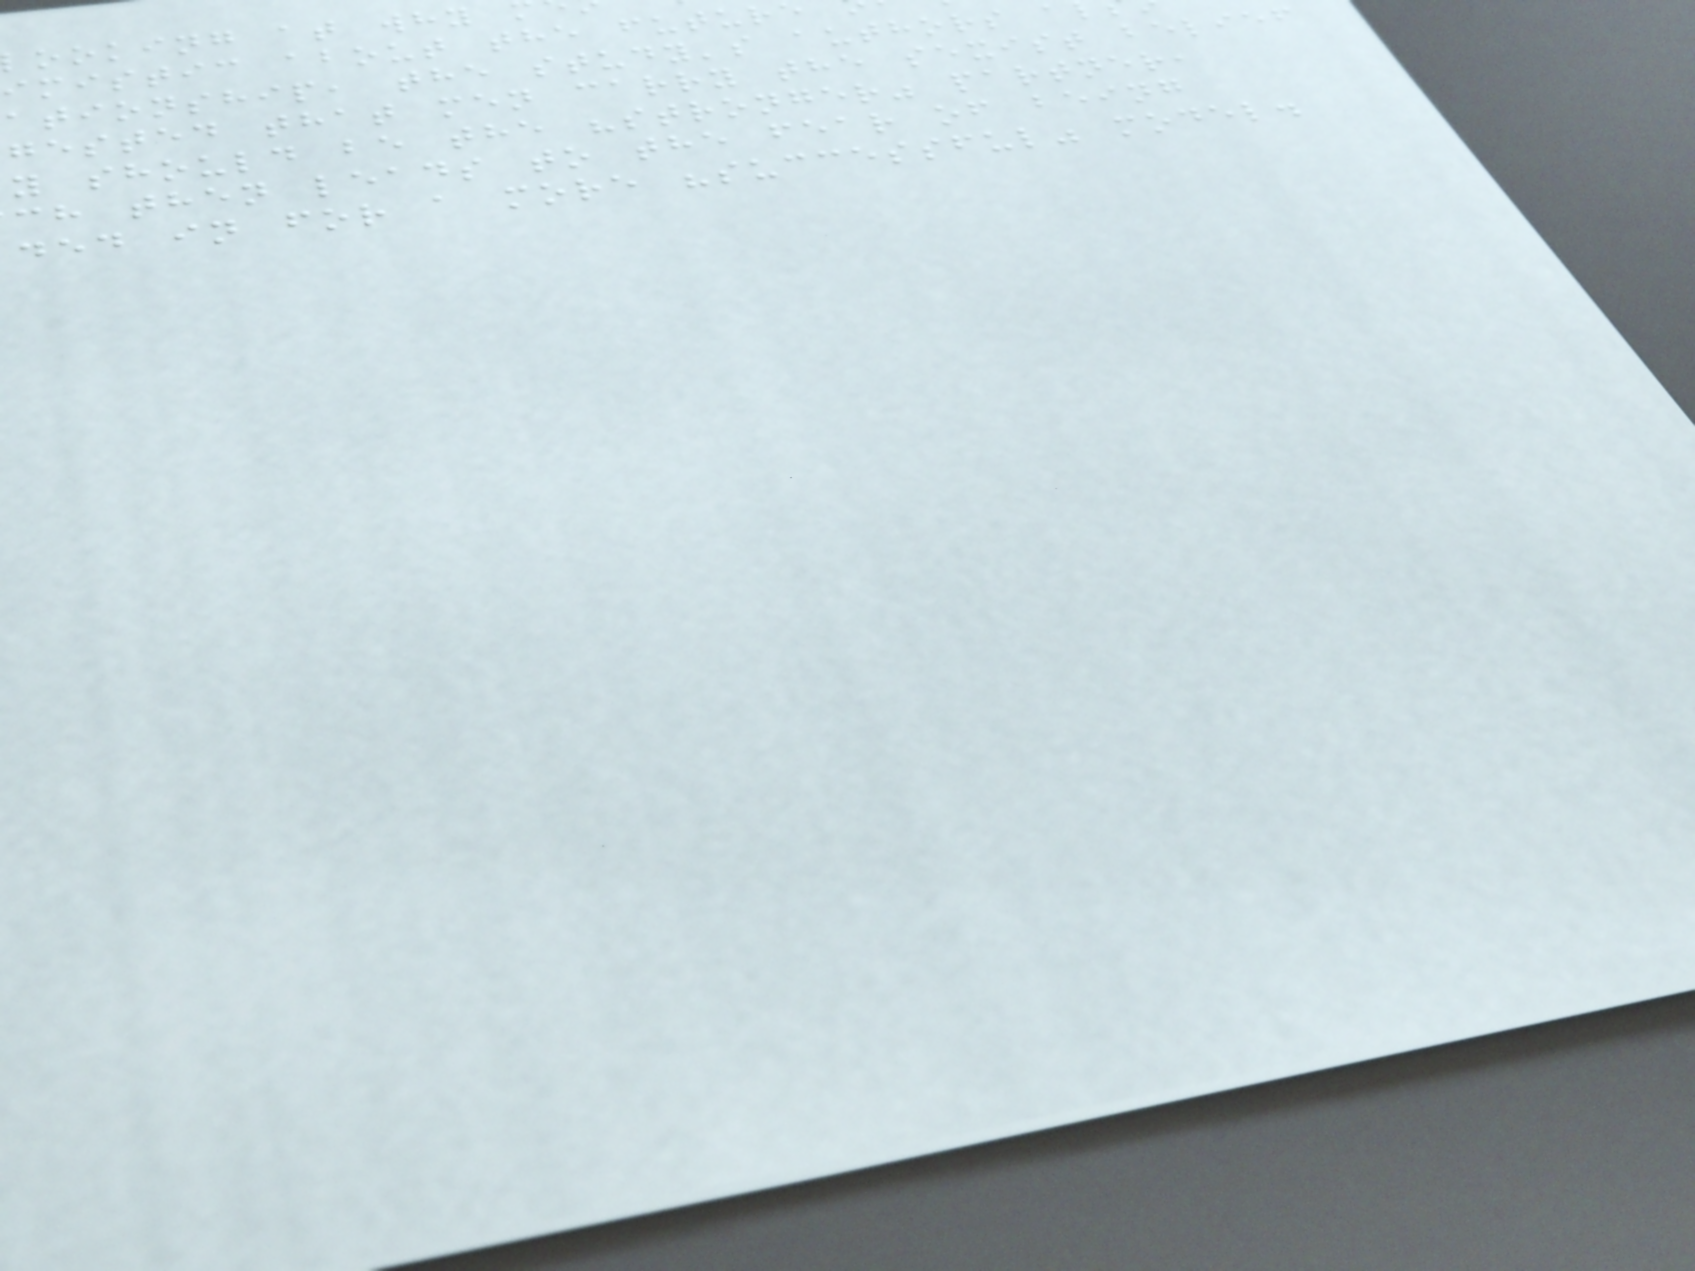ooking at why
imistic about the futur
ationship, the study's authors a
gested that men carry the sexist belief
y should be the "stronger" partner,
ch then leads to the fear of being
ded in for a more "successful" model.
